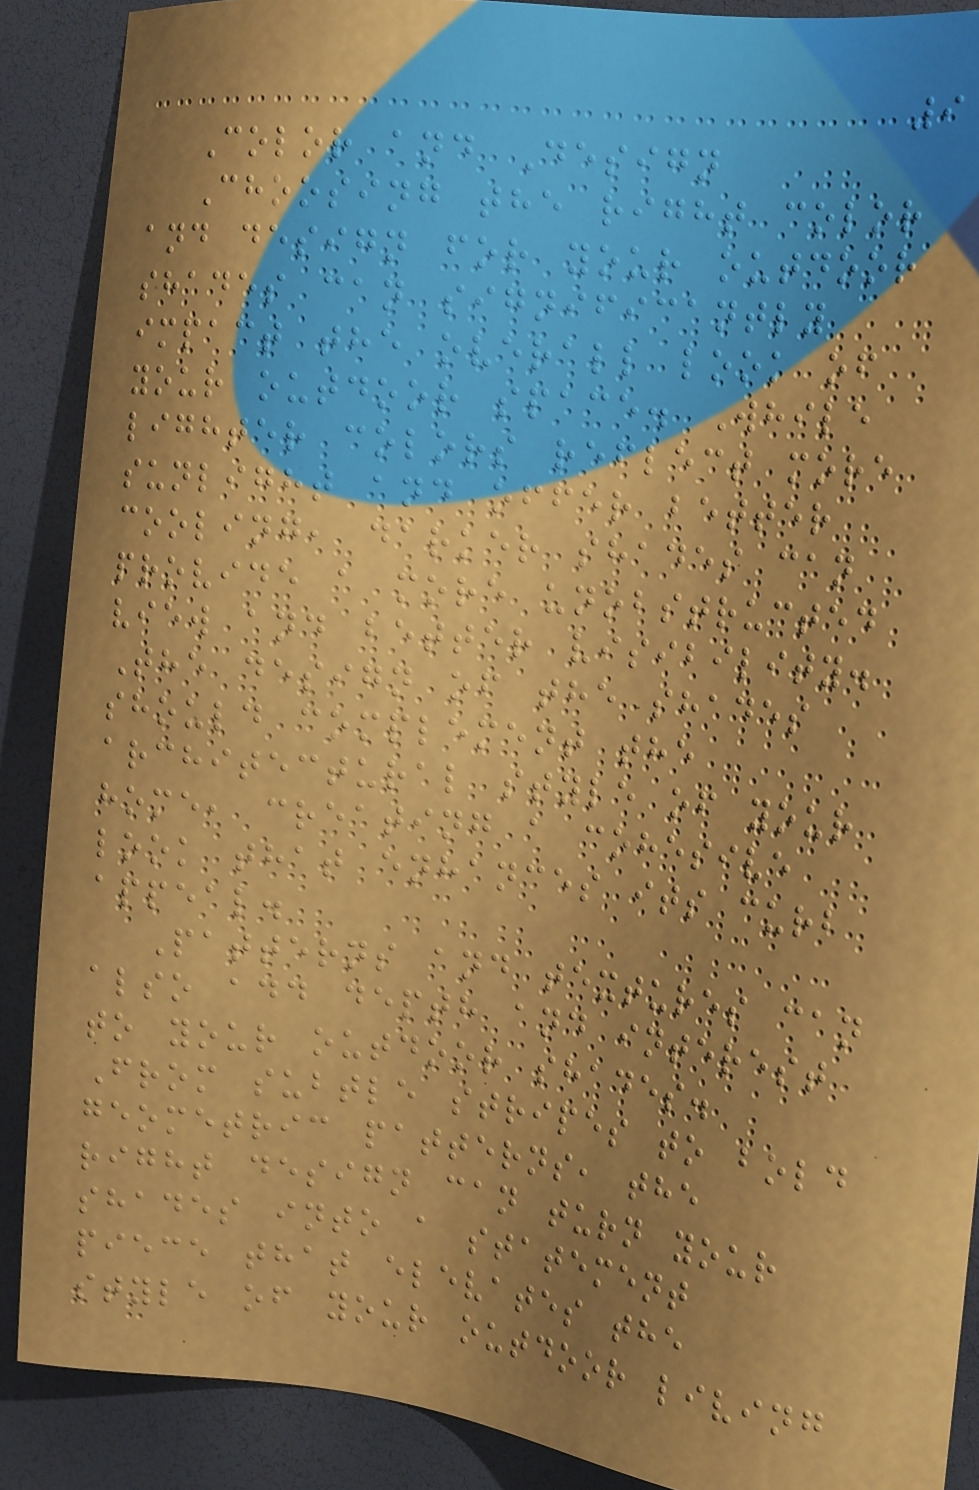9
Color and Design
Choosing the right color
and design for your outdoor
shades can significantly
impact the overall look of
your outdoor space. While
lighter colors reflect more
sunlight and offer better
cooling, darker shades can
provide a more unobstructed
view and better visibility.
The design of the shades
should complement the
architectural style of your
home, creating a cohesive
look that enhances its curb
appeal.
Patterns and textures can
also add depth and interest
to your outdoor shades.
From subtle stripes to bold
geometric patterns, the
right design can turn your
shades into a statement
piece that elevates the
style of your outdoor living
